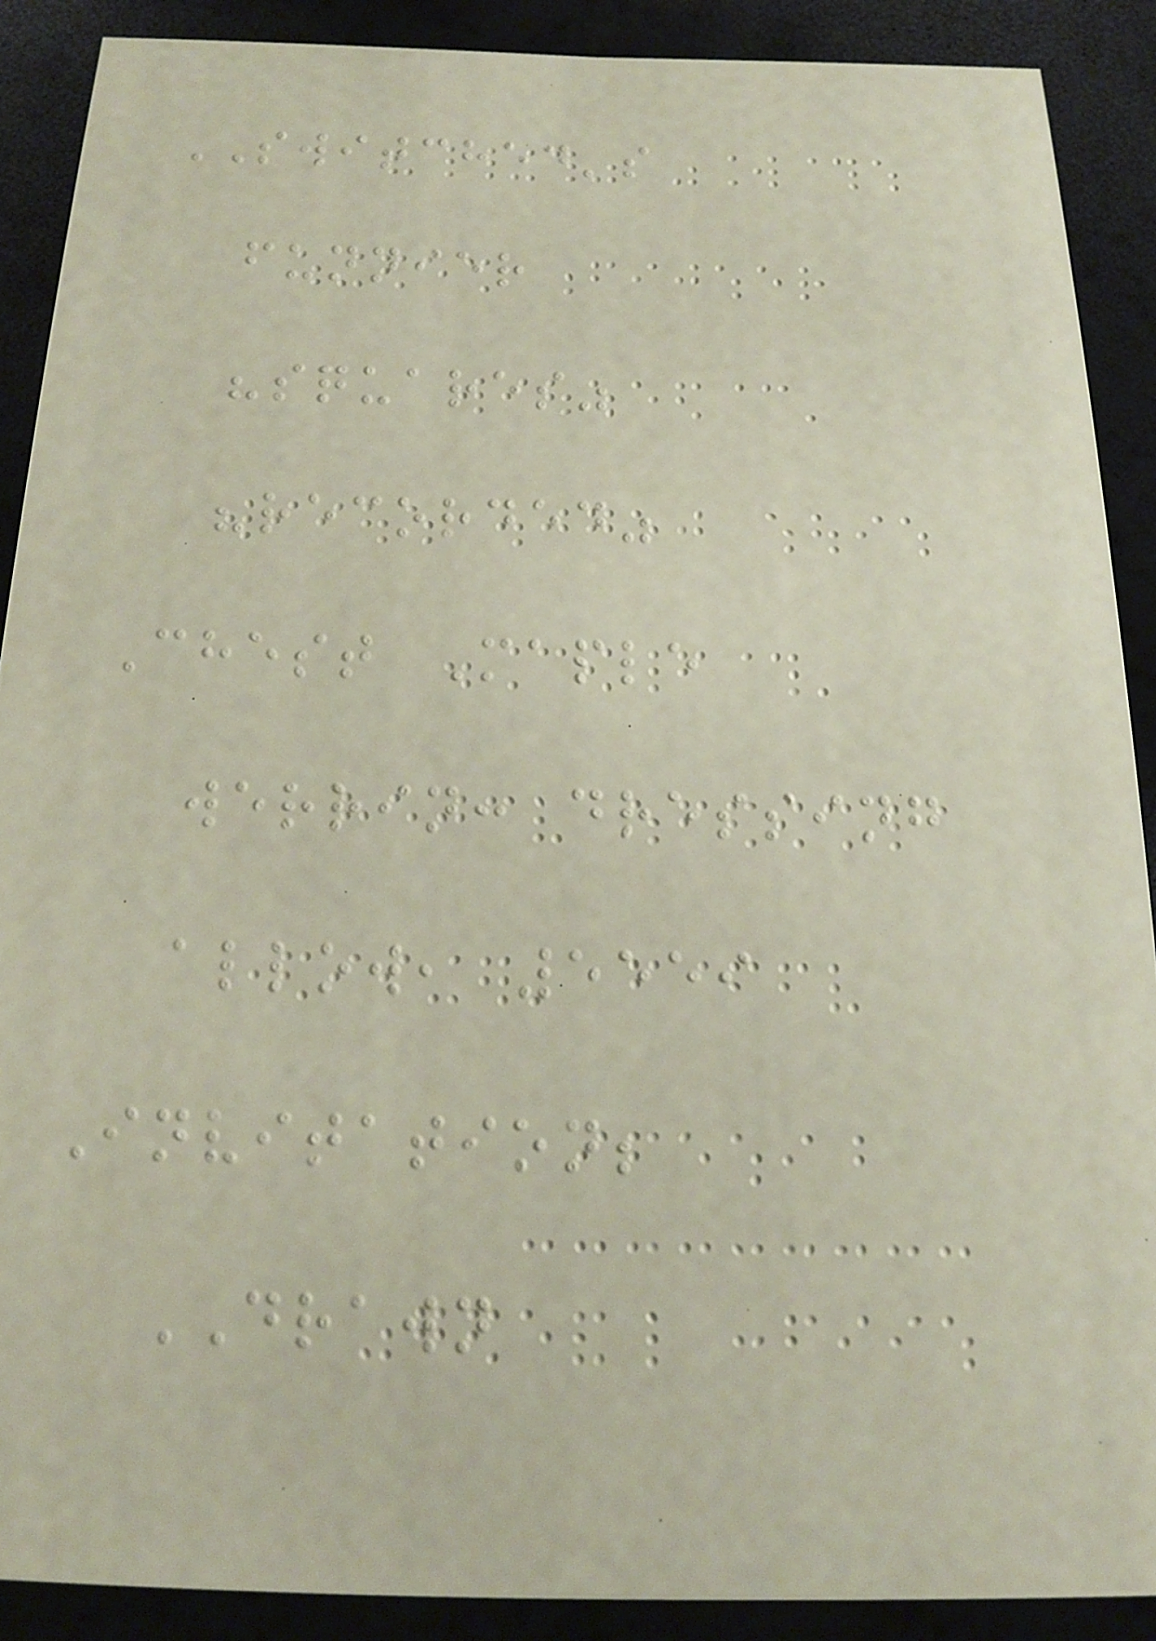SWITCHED's
funnier
"squares"
"recorded"
Chest Maple
werrin: dressing
allow, 5559
Invitation;
DRAWN
